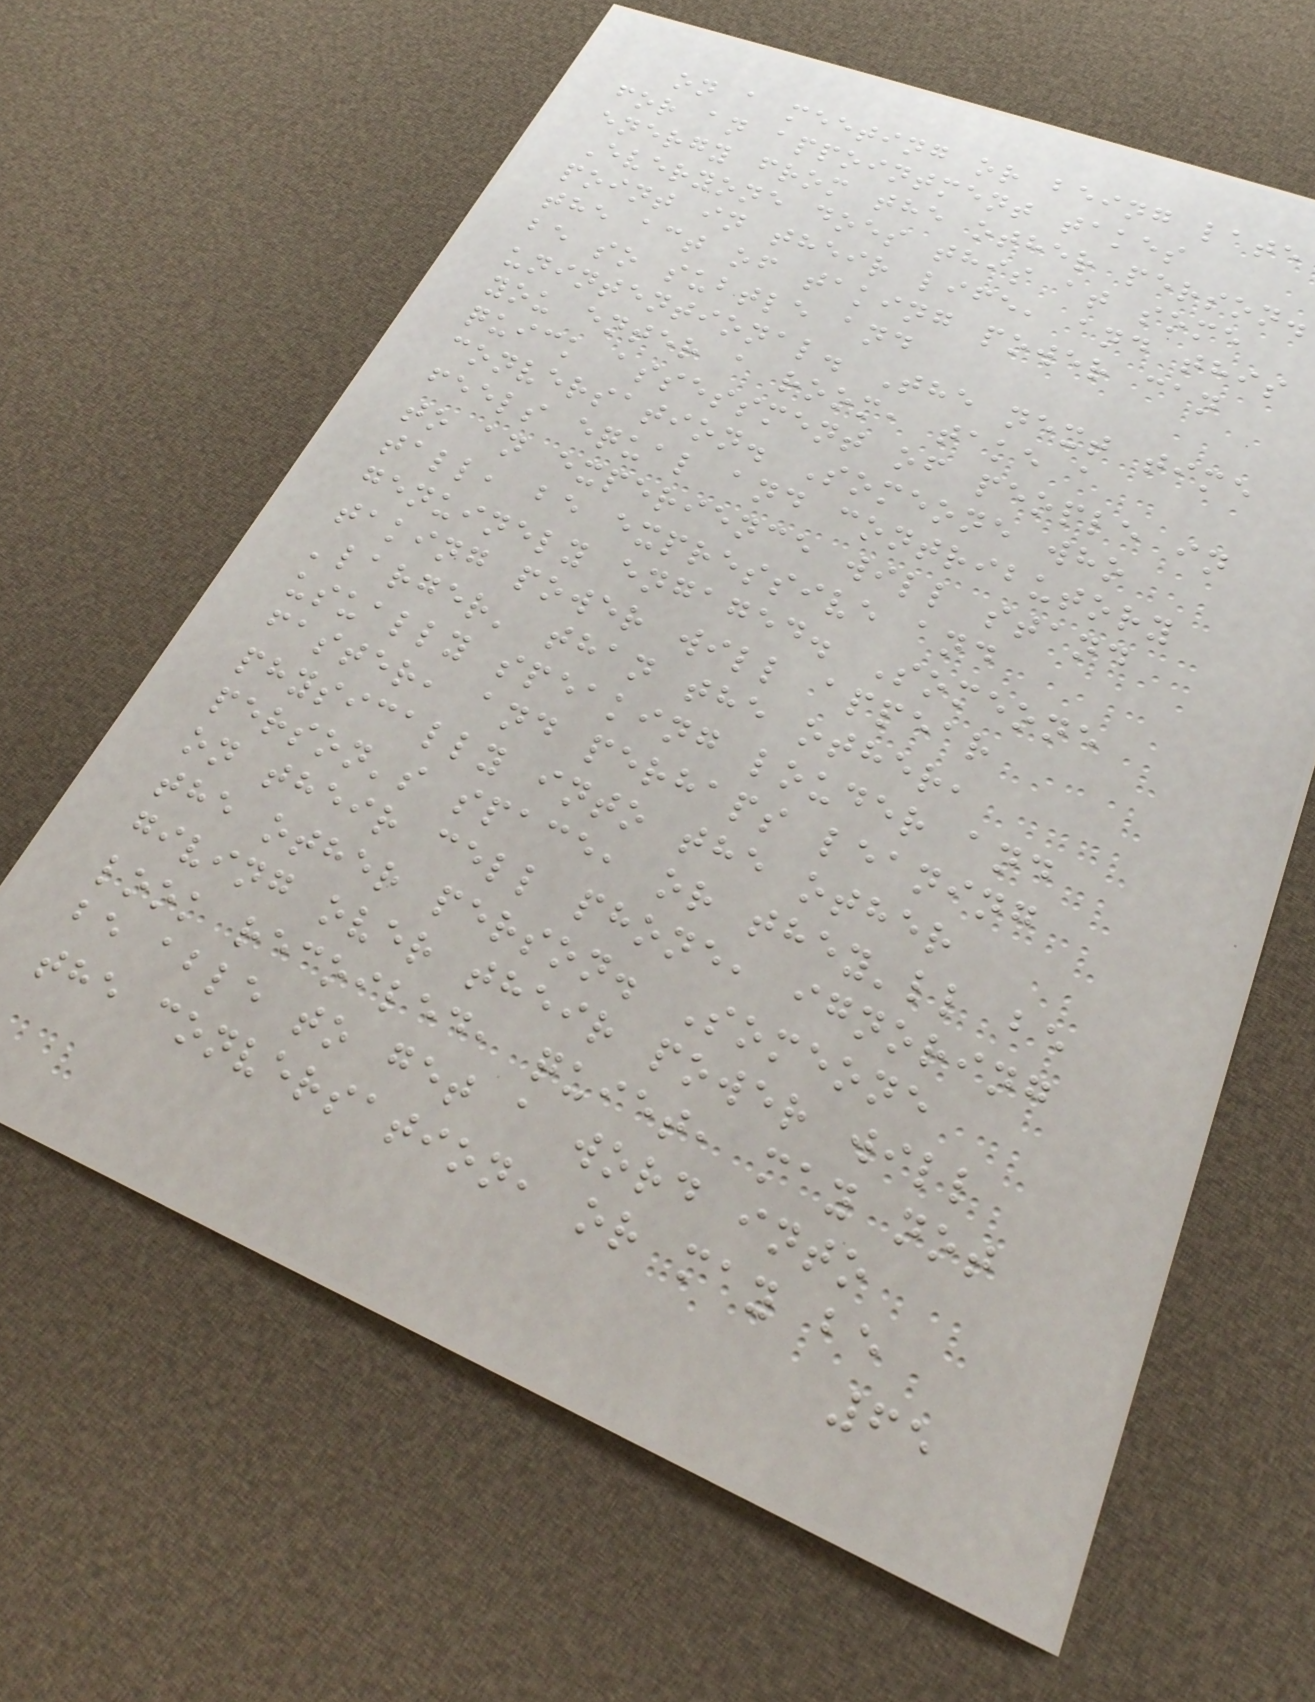on a meeting or being late
for an appointment takes
energy from the other person.
Everyone does this at some
point in their life, and this
the act of taking power can
be so subtle and
unintentional. The next time
you enter a room, take a
quick assessment of people in
conversation. Someone who
feels equal and contributory
to an experience will stand
tall, be expressive and
genuinely engaged. Someone
taking power will appear
'larger' than the other,
usually speaking louder and
faster, and perhaps leaning
physically into the other
person's space, or they'll be
on their cell phone, ignoring
the other person. Someone
giving over their power will
look recoiled, quiet, may not
be able to get a word into
the conversation, or may be
65
